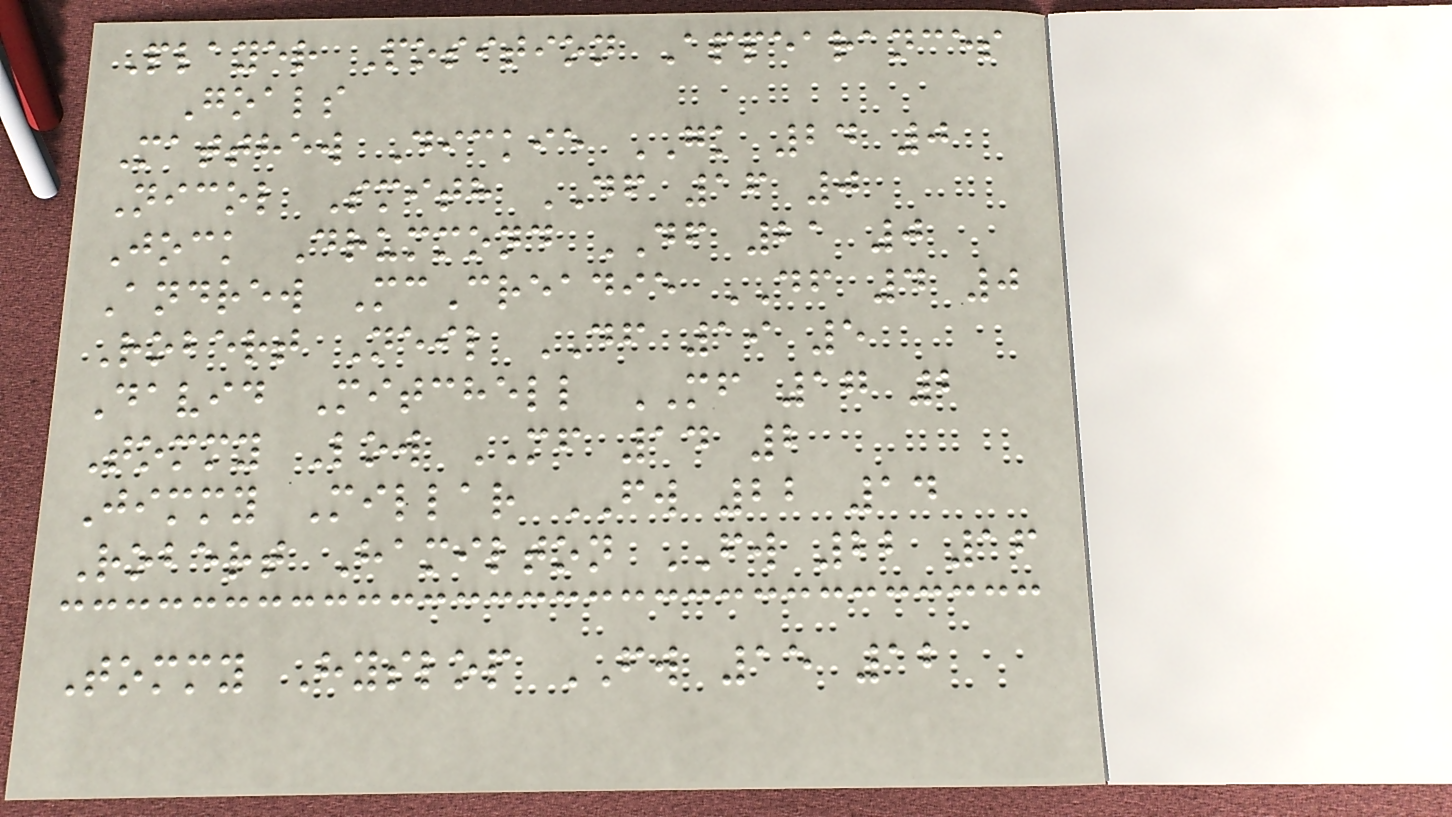Player Position Appearances
Goals
Matthew Dickie GK 24 0
Nicol Smith DF 16 0
Jock Drummond DF 21 0
Andrew McCreadie DF 4 0
Robert Neil DF 19 5
David Mitchell MF 17 2
Tommy Low MF 14 2
Jimmy Millar FW 22 14
Robert Hamilton FW 22 16
Tommy Hyslop FW 15 12
